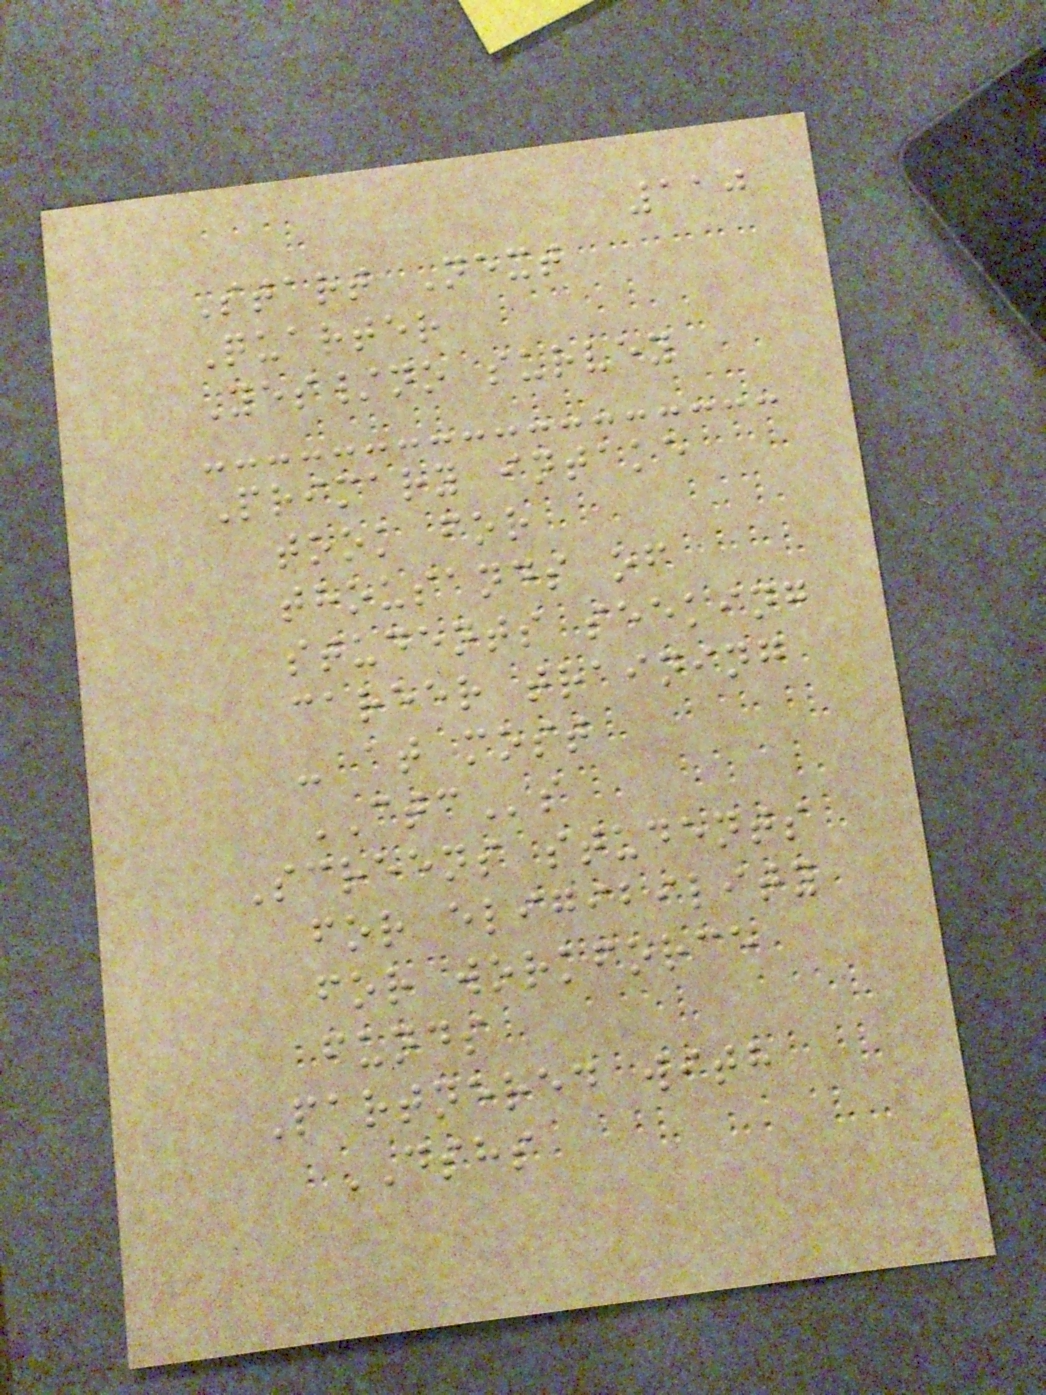110
Start Next
Quarter
Yes/no survey
Primary intake
took for
thousands of
students seeking
career training
- at most
CTCs
Screens students
for eligibility
for workforce
funds
Partnered with
DSHS
